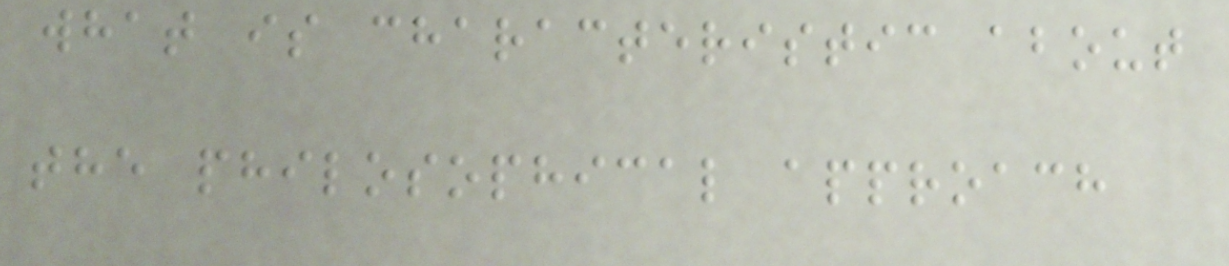what is characteristic about
the philosophical approach
